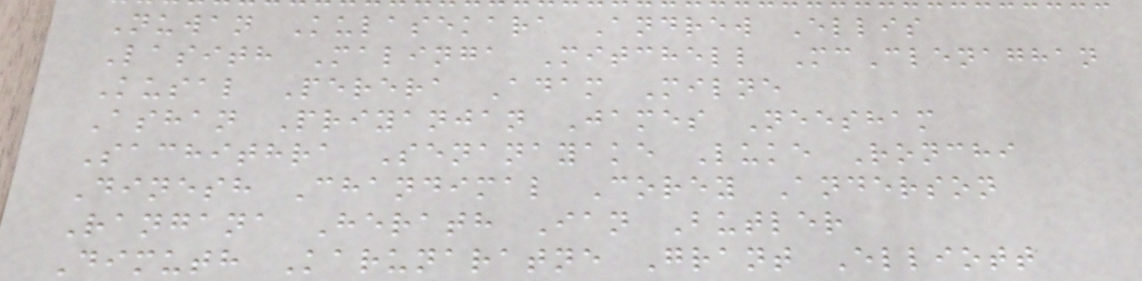Nuwan Kulasekara Andrew Ellis
Lasith Malinga Mitchell McClenaghan
Kusal Perera Adam Milne
Ashan Priyanjan James Neesham
Sachithra Senanayake Luke Ronchi
Dinesh Chandimal Corey Anderson
Rangana Herath Ian Butler
Dimuth Karunaratne Grant Elliott
